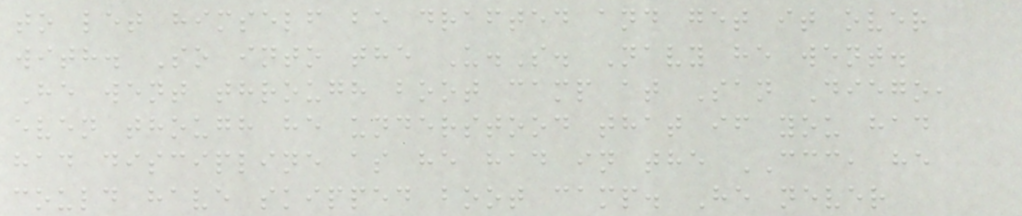to let himself be drafted and get it over
with. So into the U.S. Navy he went.
He went through boot camp at San Diego,
even though he understood that if you had
had discipline as he had in the CCC, he
could have skipped boot camp. He never
